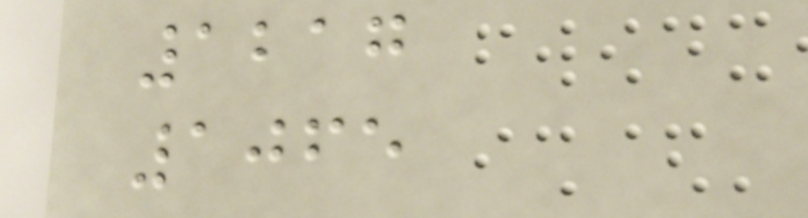1217
1065
